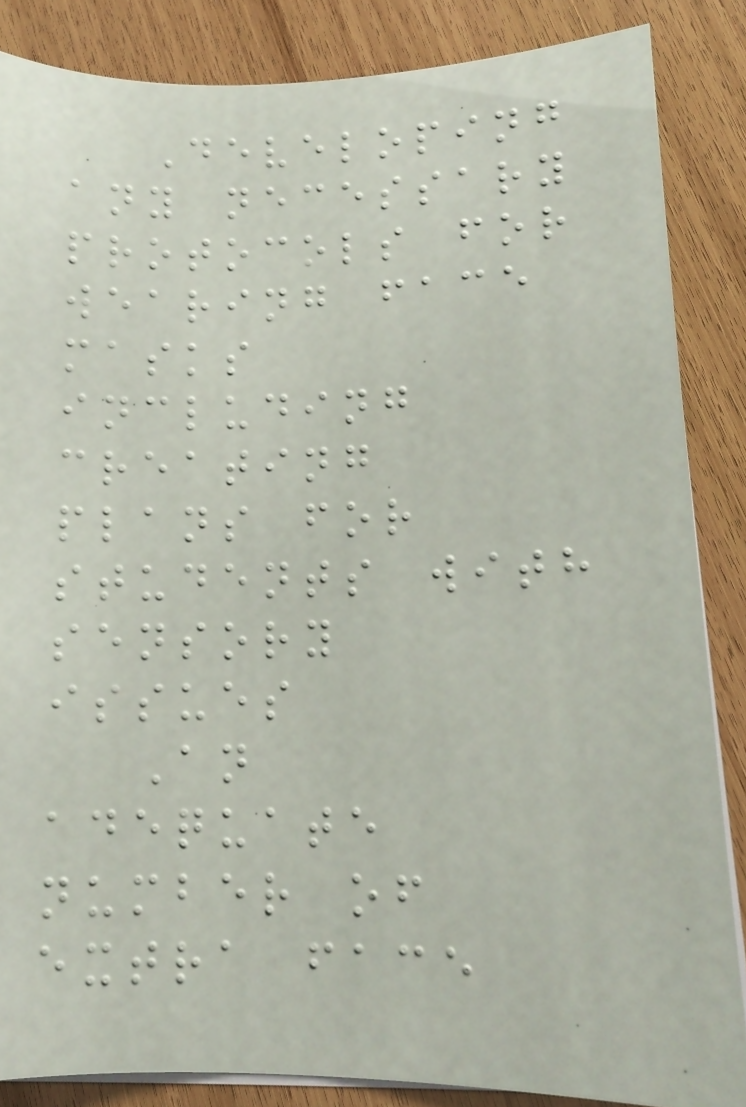Developing
any necessary
protocols for
wearing face
masks
including
creating
plans for
students with
sensory
issues
An
adequate
number of
extra face
